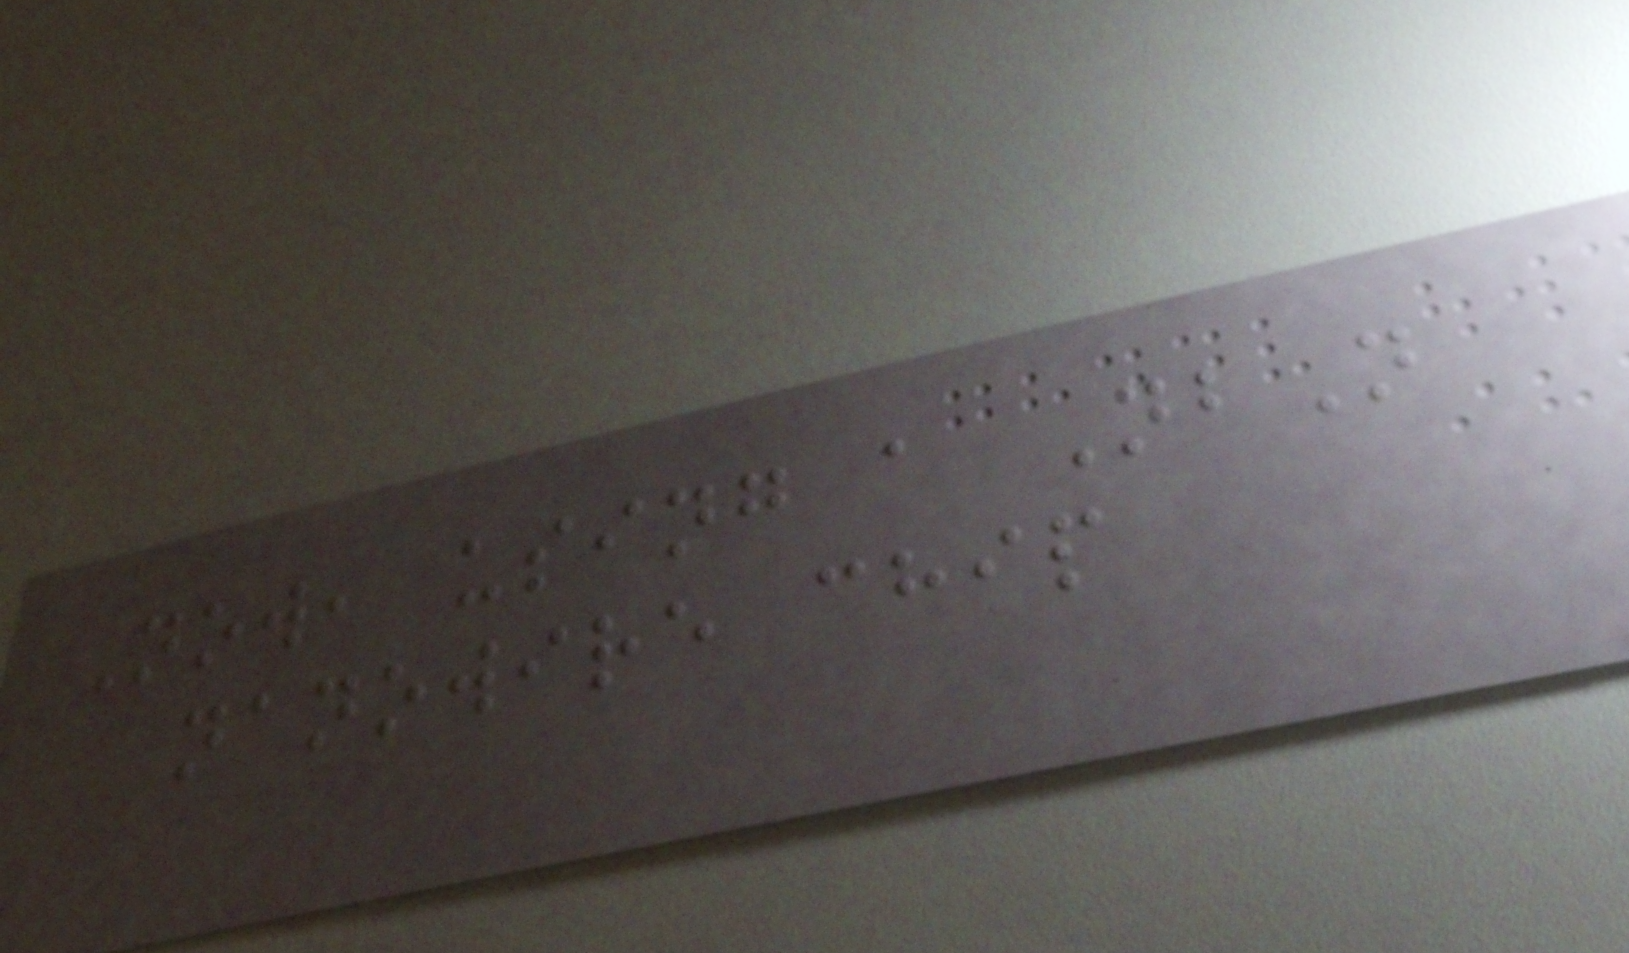Now, using a NbN
nanowire chip
